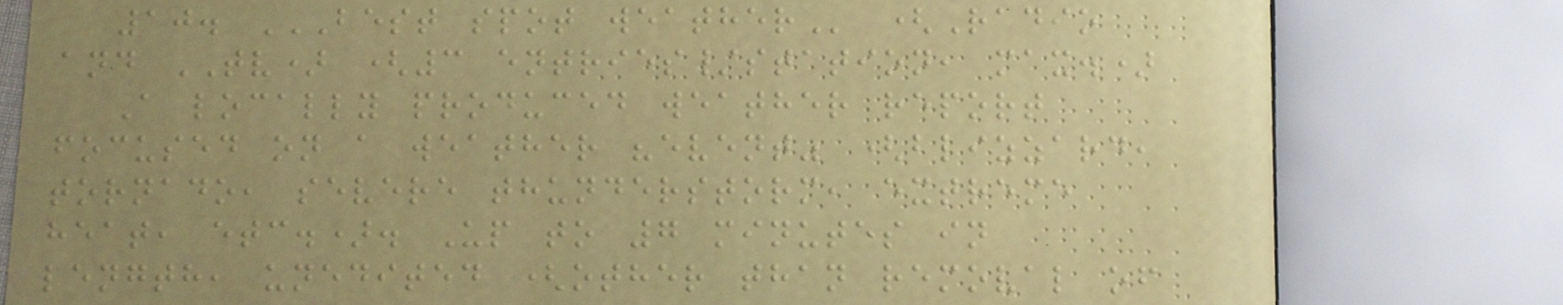10. BEST SPOT WEATHER (Radio
and TV) (3 entries/station, max.)
A locally produced weather report
focused on a weather "event" (blizzard,
tornado, severe thunderstorm, extreme
heat, etc.). Up to 7 minutes in
length, unedited (other than removal of
